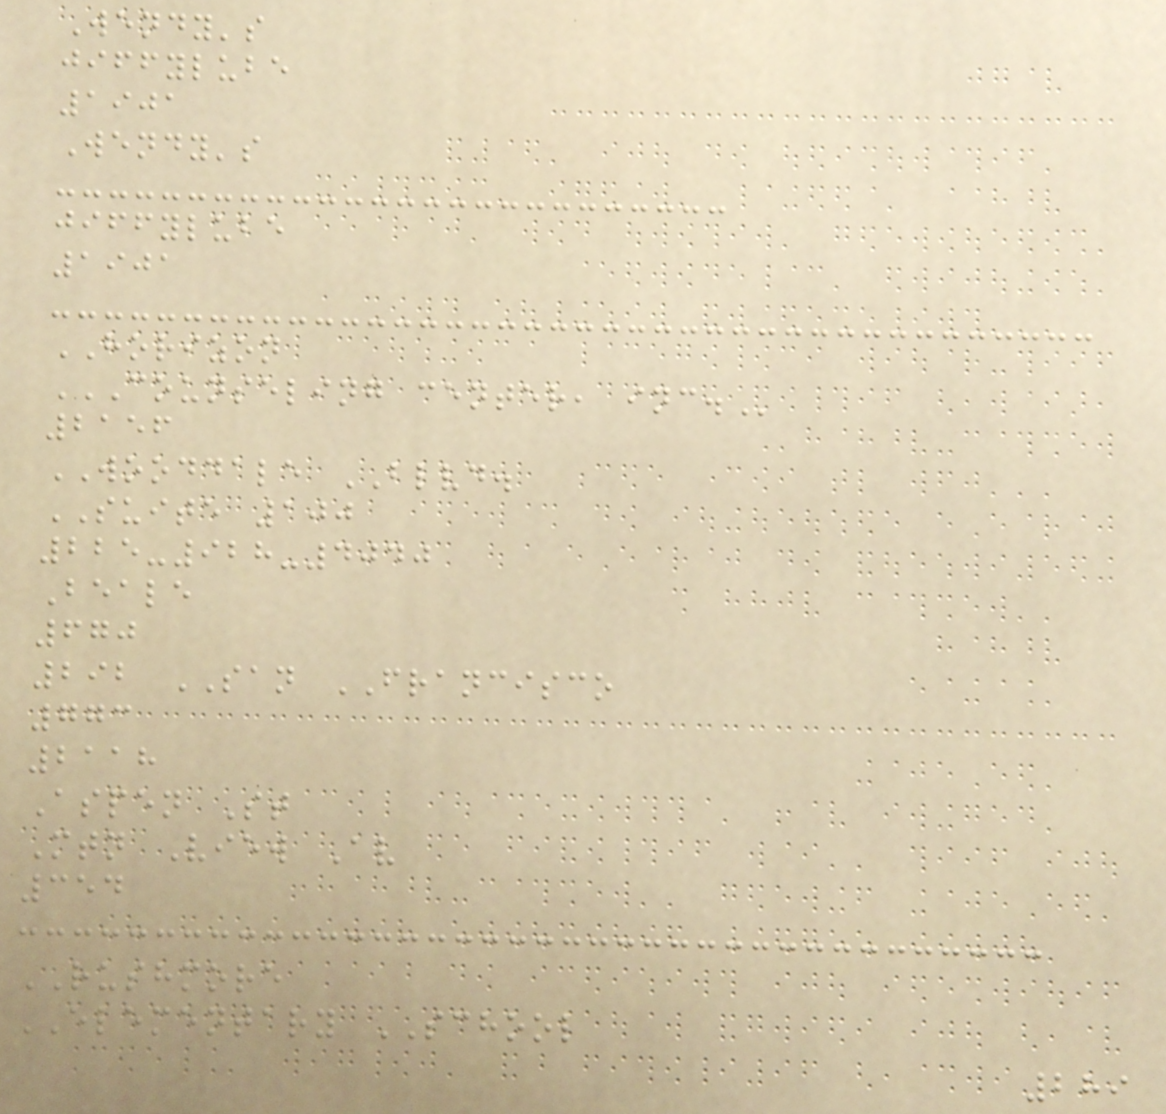Wendy's
jiffylube
1901
Wendy's
jiffylube
1901
HORIZON
COUNSELING CENTER, INC.
2156
WOODDALE BLVD.
SUITE 100
225-928-4040
Beale
670
292 SAN FRANCISCO
773
2118
Aspen St
Mtn View Av
354
RUSHMORE
ELEMENTARY SCHOOL
289
